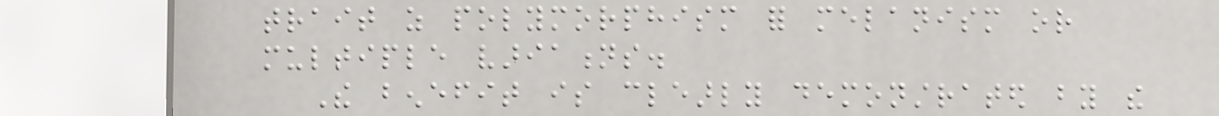trait as polymorphism for melanism or
multiple variations.
The benefit is clearly demonstrated by the
